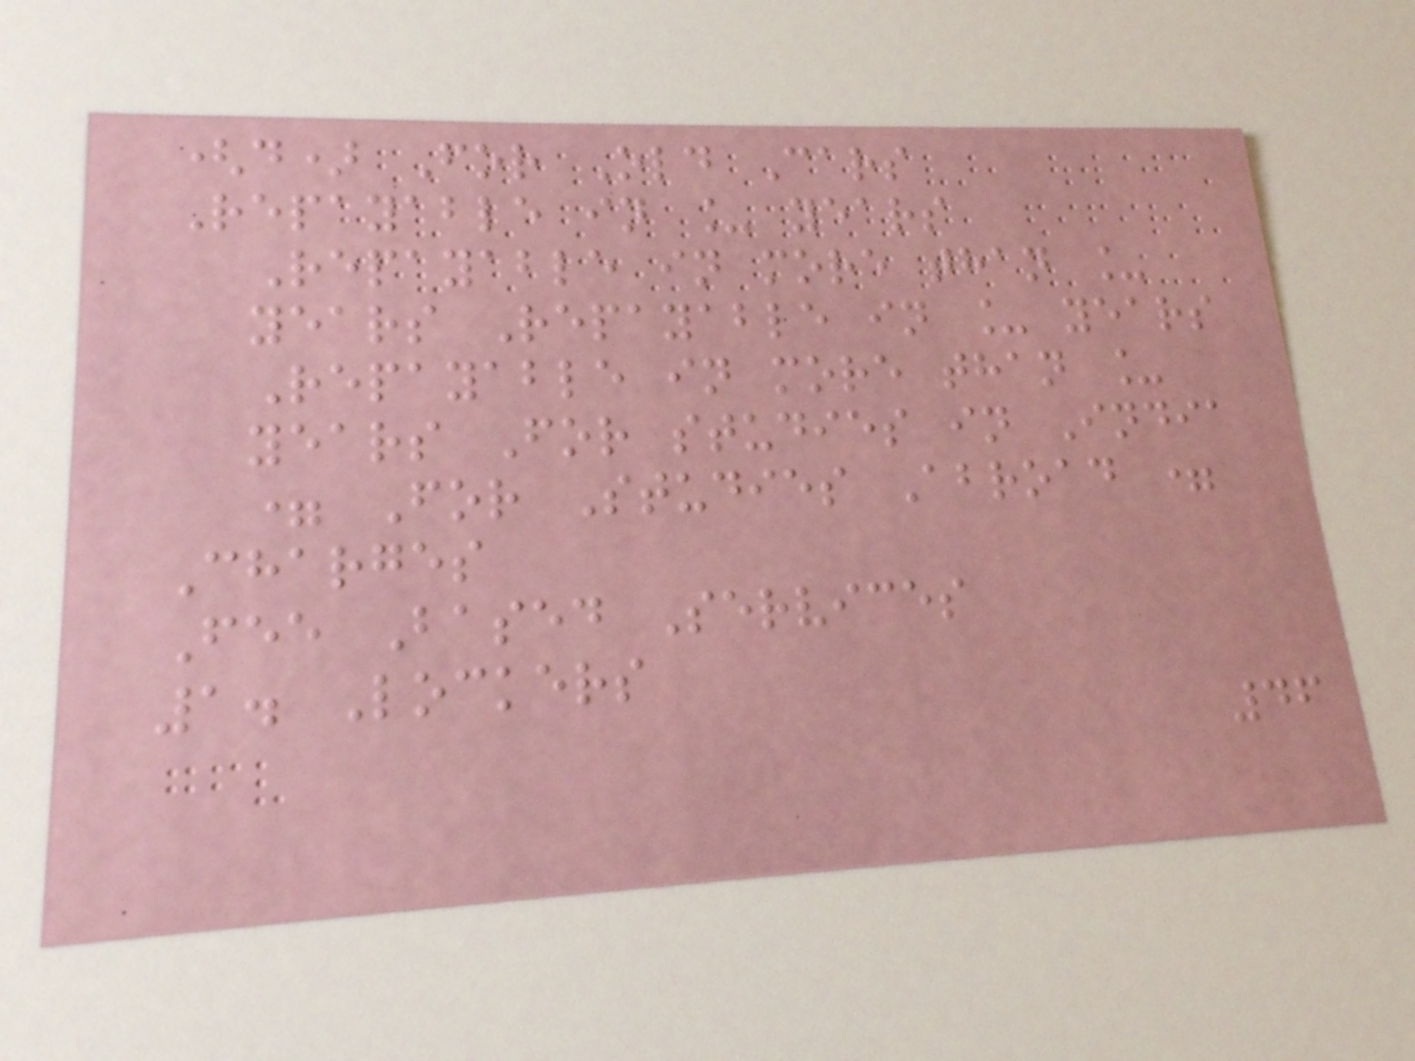(d) For Old Cars
Repayable in _ years
Repayable in more than _
years Repayable in _ years
Repayable in more than _
years For studies in India
= For Studies Abroad =
Charges
Fee Based Services
1. Lockers
46
